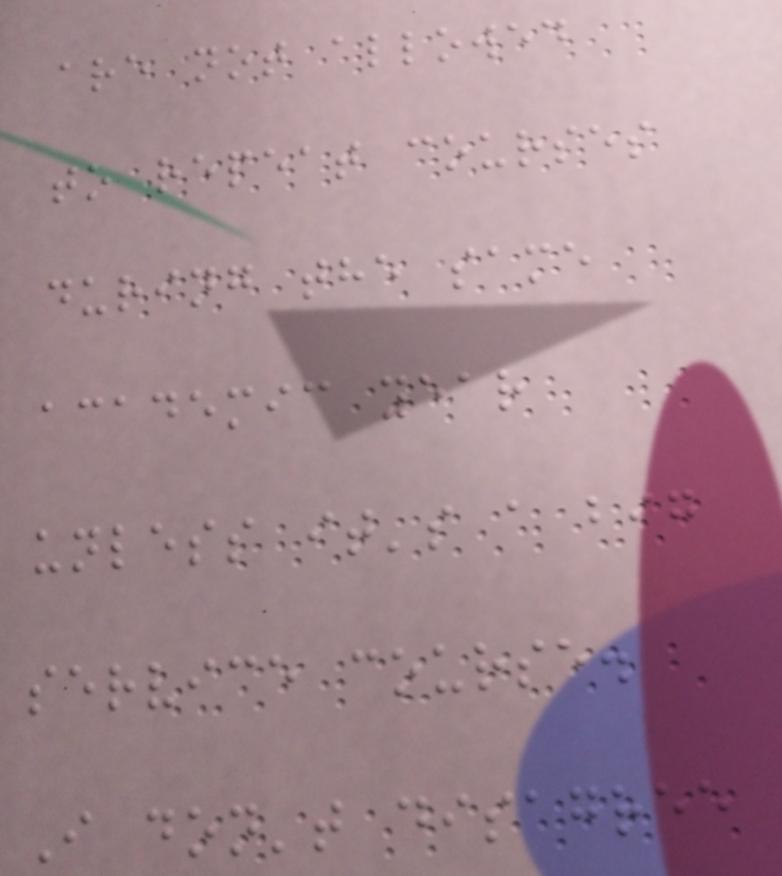are not allowed
to repeat courses
during the same
academic year
unless it's a big
service course.
I don't disagree
